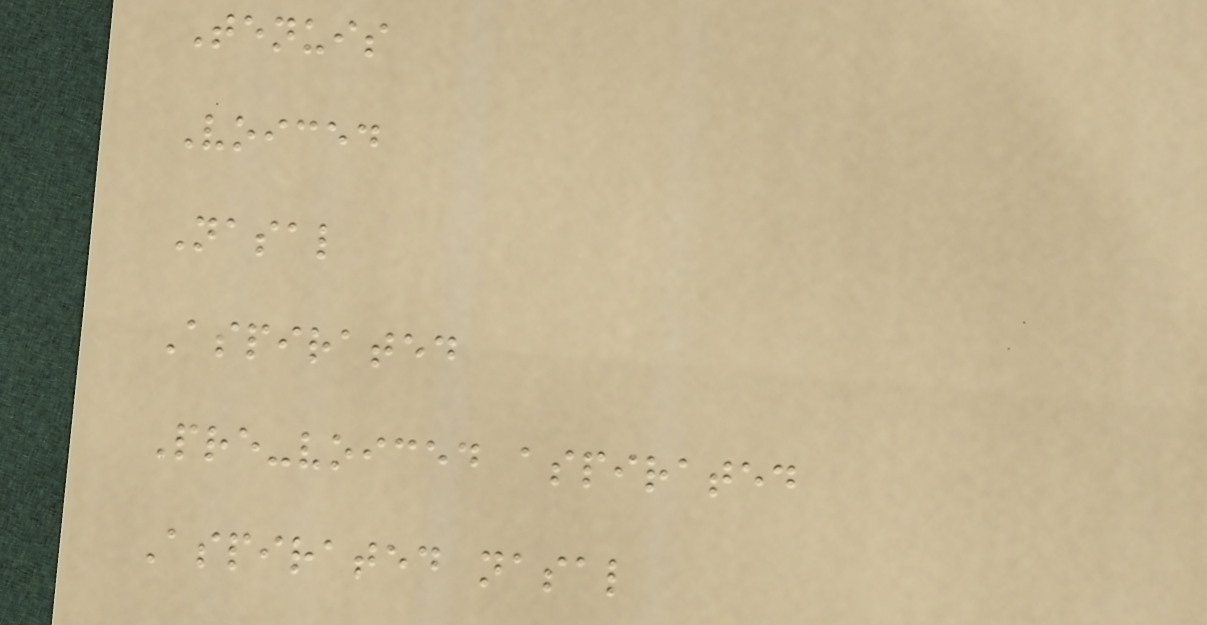Tenuis
Voiced
Nasal
Aspirated
Pre-voiced aspirated
Aspirated nasal
